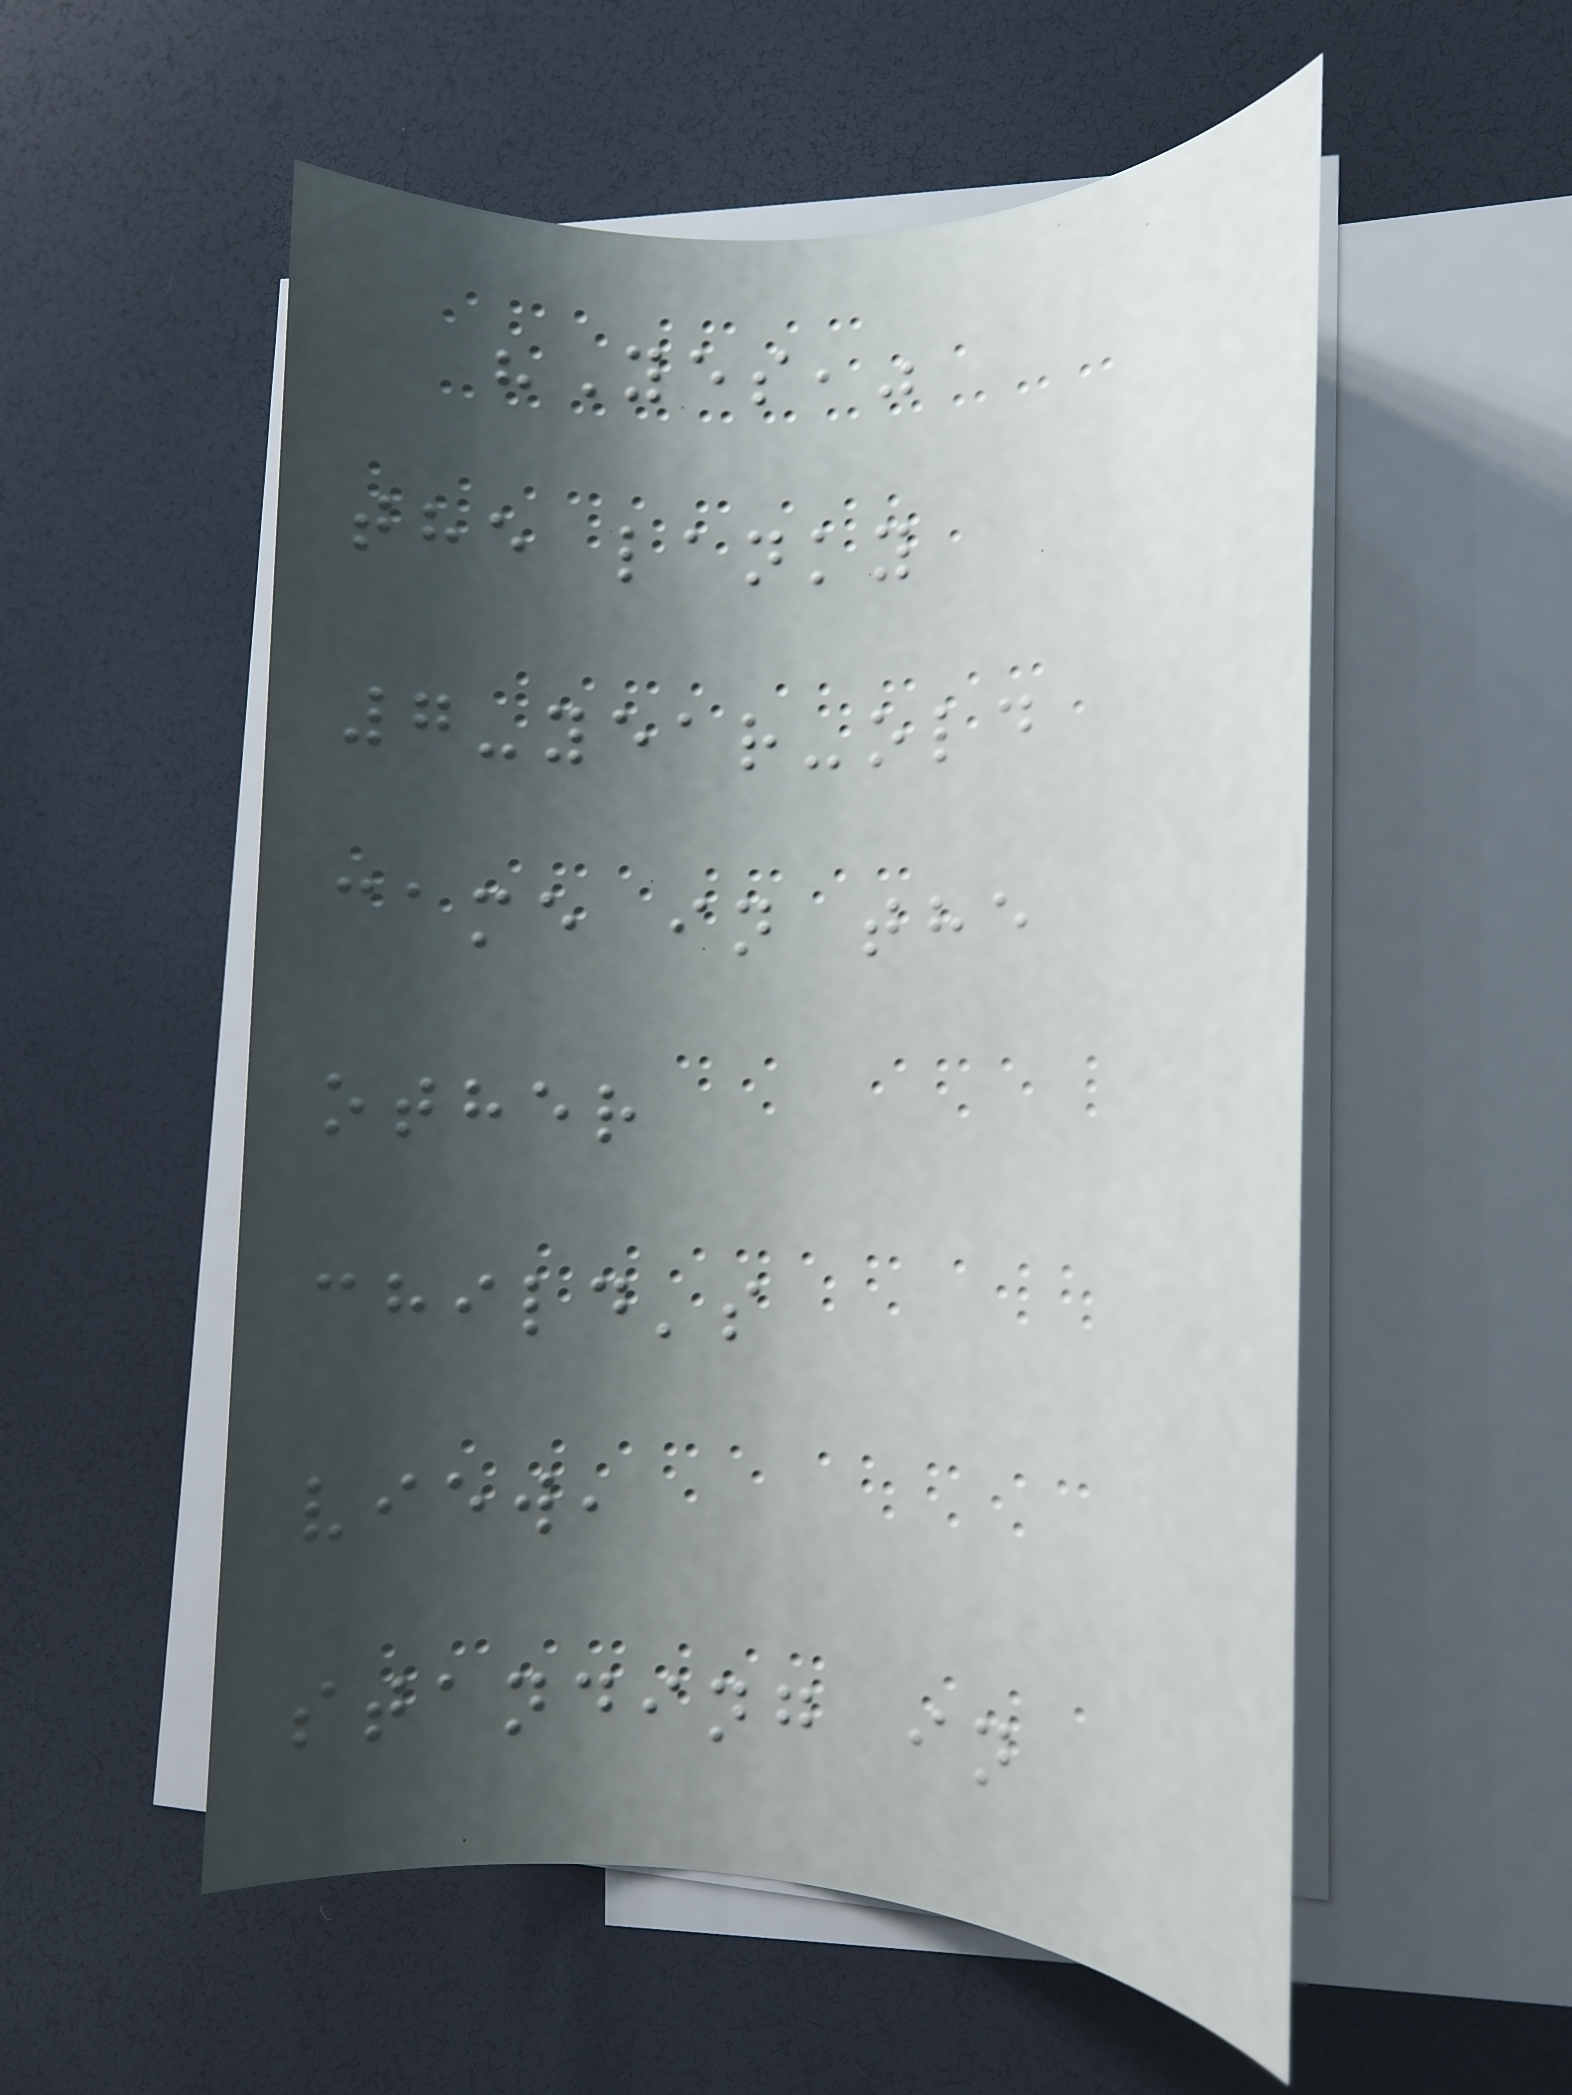"Yes,"
the lanky
7-year-old
came in the
other
child's
view,
standing in
